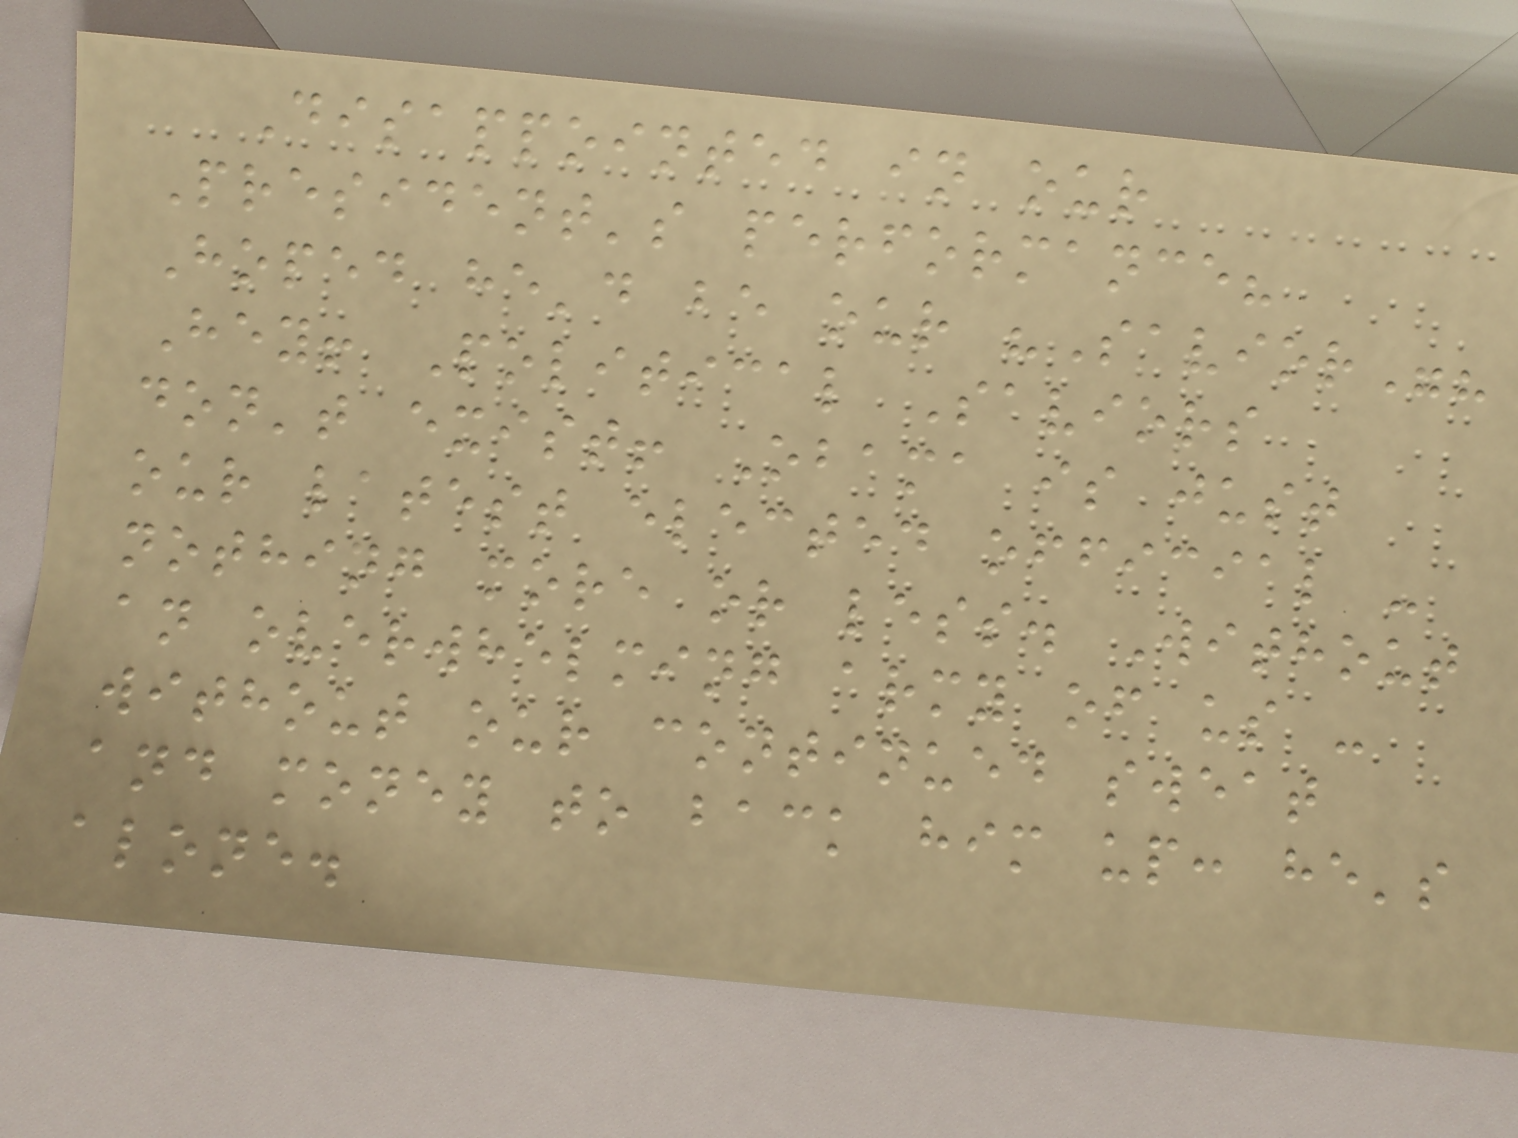Disappointed in our
President's performance?
Hoped he'd be our "Savior"?
Hey! Political Saviors
don't exist! Obama is just
our latest elected official -
nothing more or less. Without
an overwhelming army of us -
without our continued sweat
and money to back him up: he's
alone.
